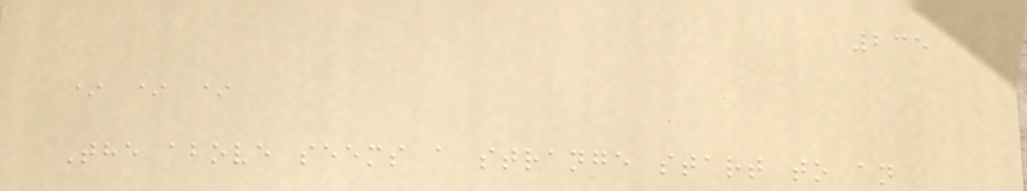235
* * *
The above seems a strange start to an
